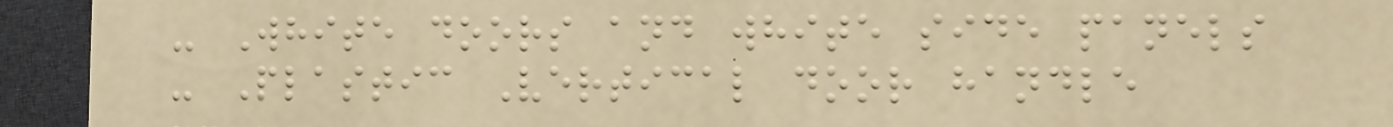- White doors and white side panels
- Plastic Vertical door handle
